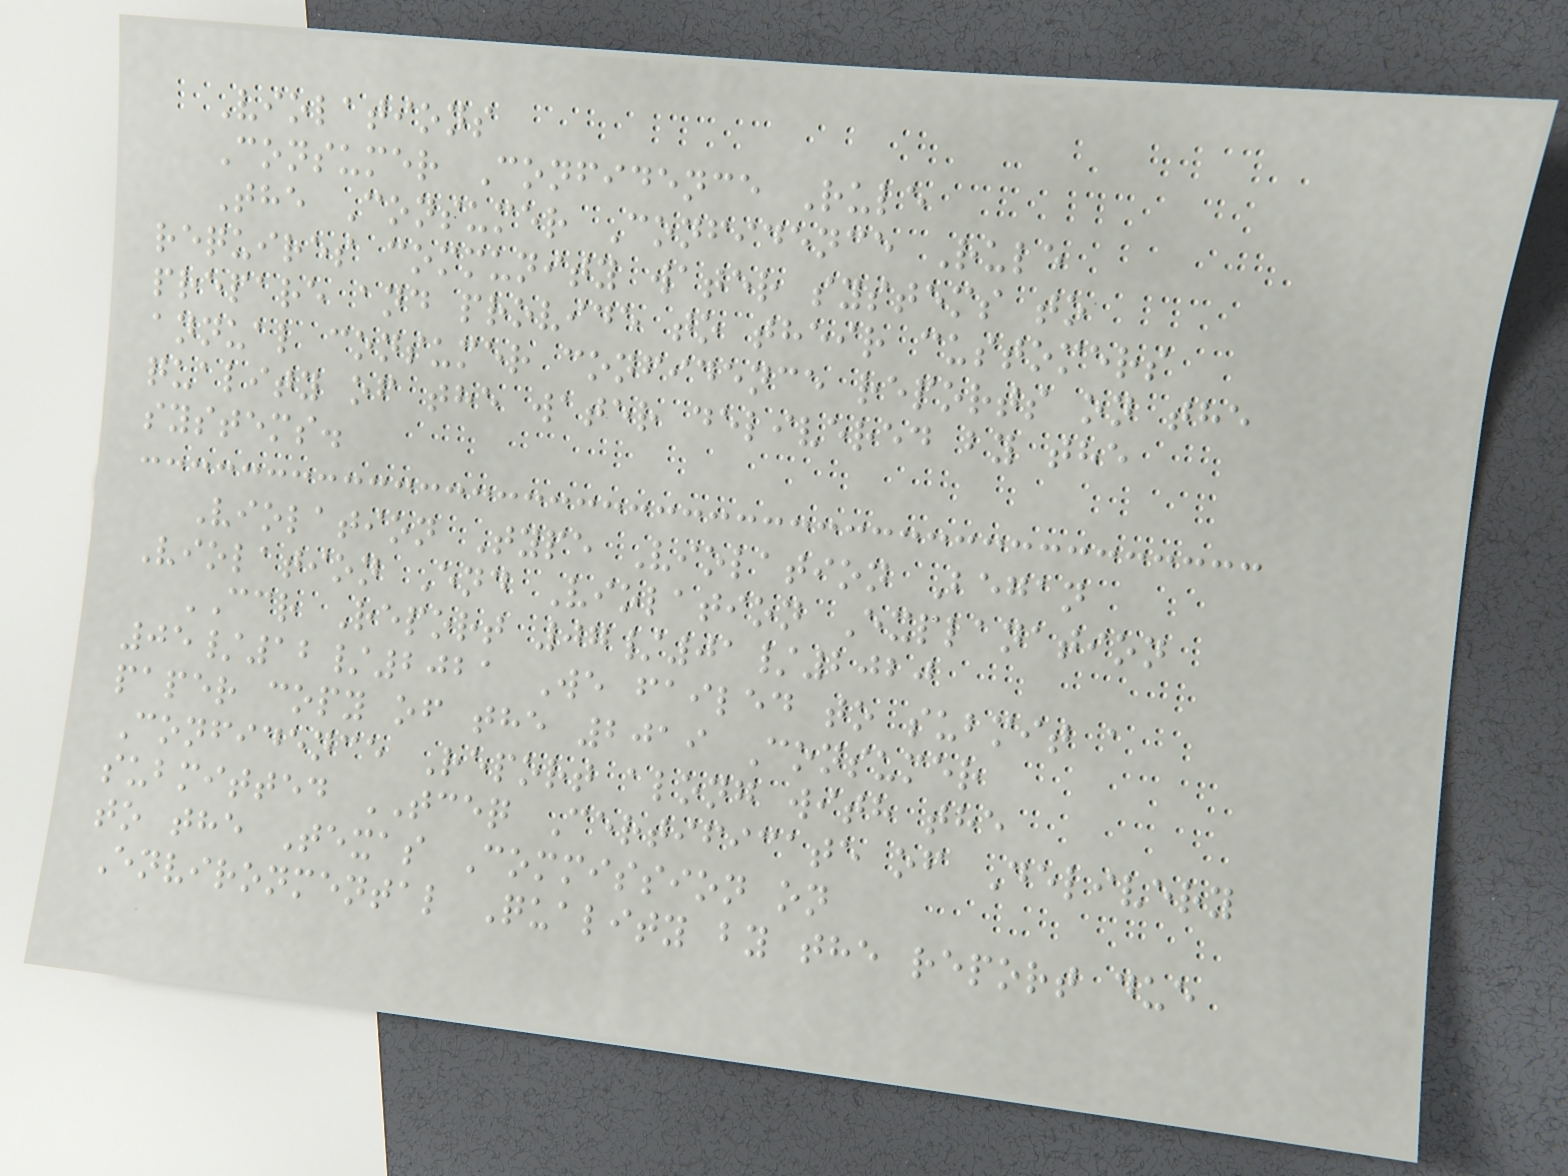Violations
Consumer Confidence Rule
The Consumer Confidence Rule
requires community water systems to
prepare and provide to their customers
annual consumer confidence reports on the
quality of the water delivered by the
systems.
Violation Type Violation Began
Violation End Violation Explanation
CCR Report 07/01/2020
05/12/2021 We failed to submit a
paper copy of the 2019 Consumer
Confidence Report along with the
submitted TCEQ Certificate of Delivery
to the Texas Commission on
Environmental Quality by the report due
